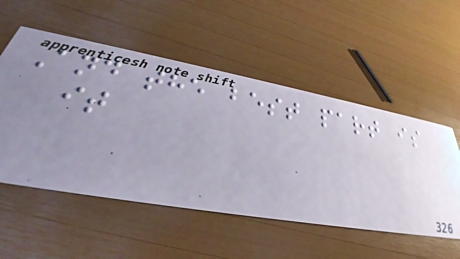And the best part is
it
